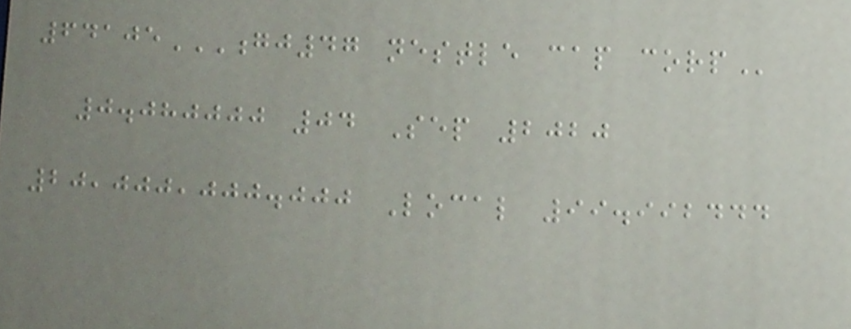64105GJ47 NESTLE CAP CORP
0.080000 04 Sep 2020
20,000,000.000 Local 99.992444
